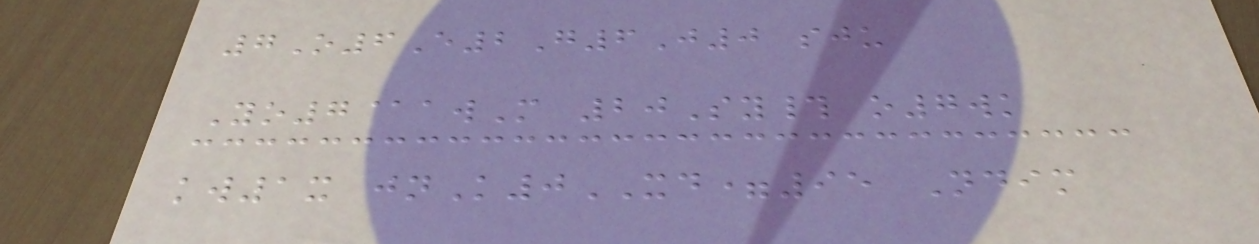7O6E2G6J0 sju
Yo7@awM 20Sy# o7wk
kw1x jnK0XD=95 Ndim
